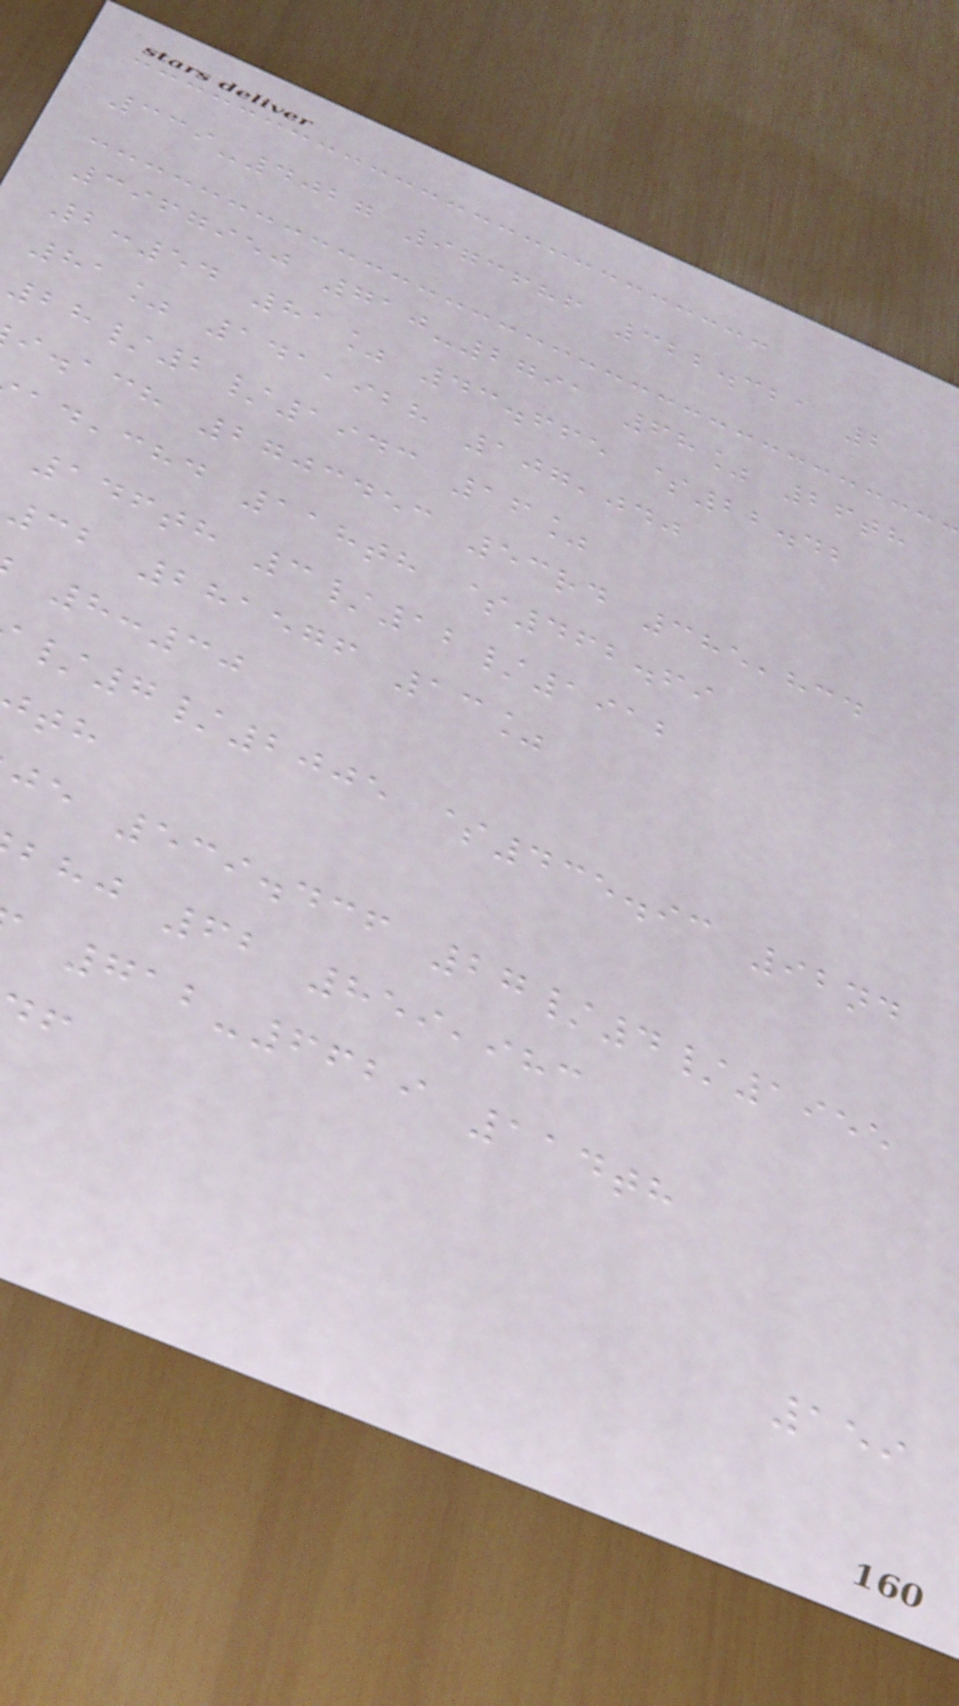339-4027 973686 322.321 2
3967950 710-2791 68% 26th
2:54 81% 43.665 $22.42
81% 141,928 107,040
28/2/1943 16%
i.ach 2703453 53rd 385,834
,chd 118th $462.69
146th 3/12/1912
32 281576 13%
8:30
/7/2005 $435.93 92nd
je 539.436 27/4/1955
bhj 62 859,983
712-6629 114th
159
